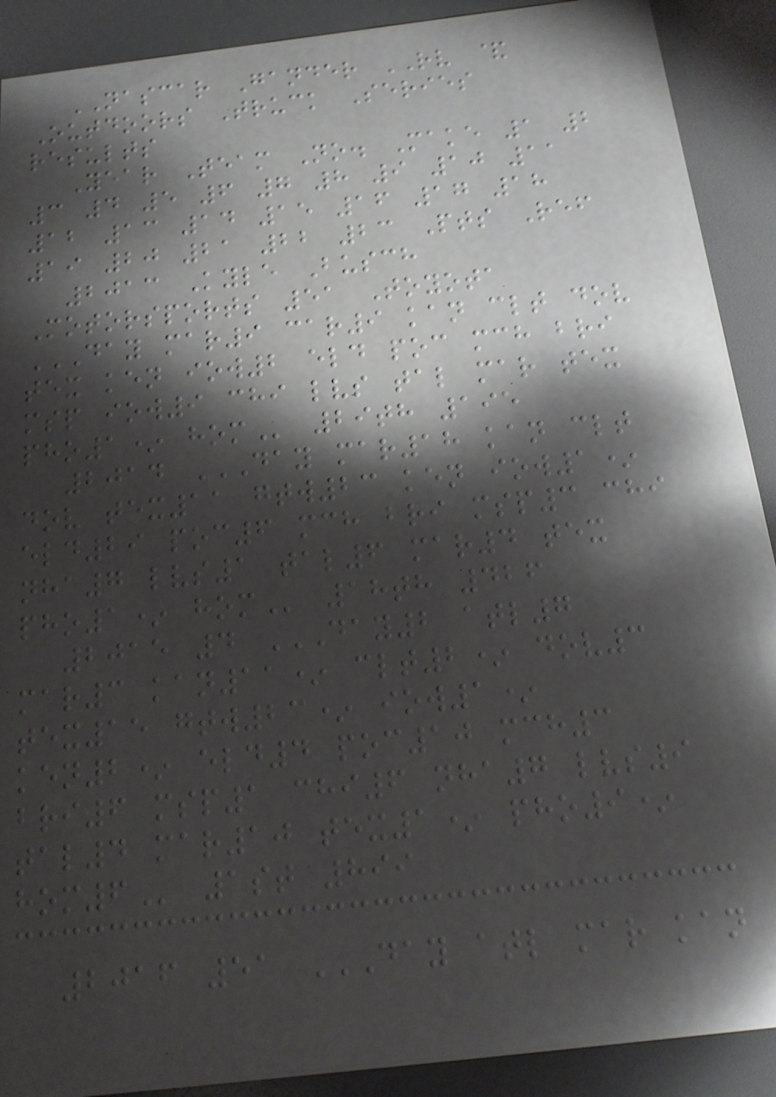NASCAR Gander RV &
Outdoors Truck Series
results
Year Team No. Make 1 2
3 4 5 6 7 8 9 10 11
12 13 14 15 16 17 18
19 20 21 22 23 Pts Ref
2013 Kyle Busch
Motorsports 51 Toyota
DAY MAR9 CAR9 KAN CLT DOV
TEX KEN IOW2 ELD POC MCH BRI
MSP IOW9 CHI LVS TAL MAR TEX
PHO1* HOM 29th 195
2014 DAY MAR18 KAN CLT
DOV TEX11 GTW23 KEN IOW1*
ELD29 POC6 MCH BRI MSP3 CHI
NHA7 LVS1 TAL6 MAR4 TEX
PHO1* HOM 18th 426
2015 4 DAY2 ATL7
MAR3 KAN11* CLT2* DOV3
TEX15 GTW23* IOW1*
KEN2* ELD4 POC10 MCH3
BRI6 MSP1 CHI6 NHA7 LVS9
TAL4 MAR10 TEX1* PHO9*
HOM6 1st 899
2016 51 DAY ATL MAR KAN
